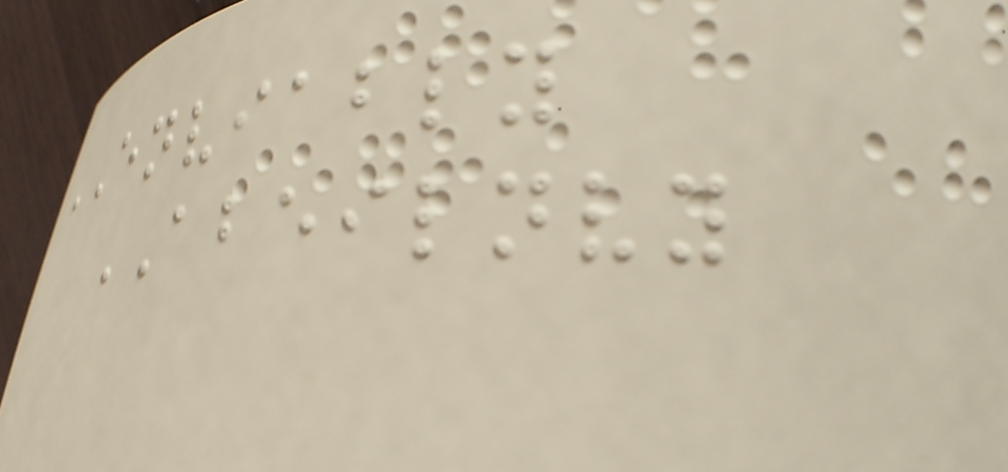ENVIABLY
ABEILNVY
